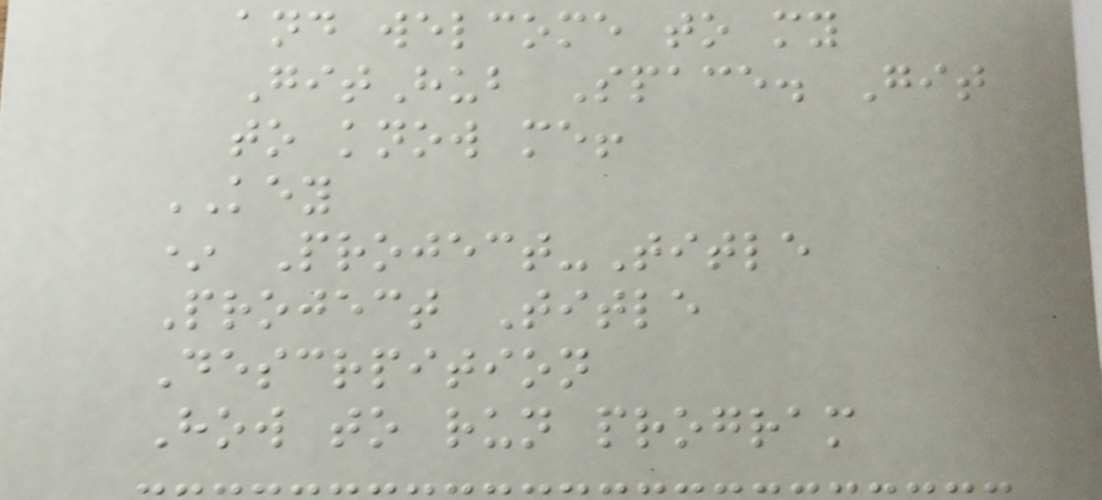and welcome to my
GitHub Space. Git
to know me!
KEY
* Project-Title
Project Title
Descrpition
How to run program
